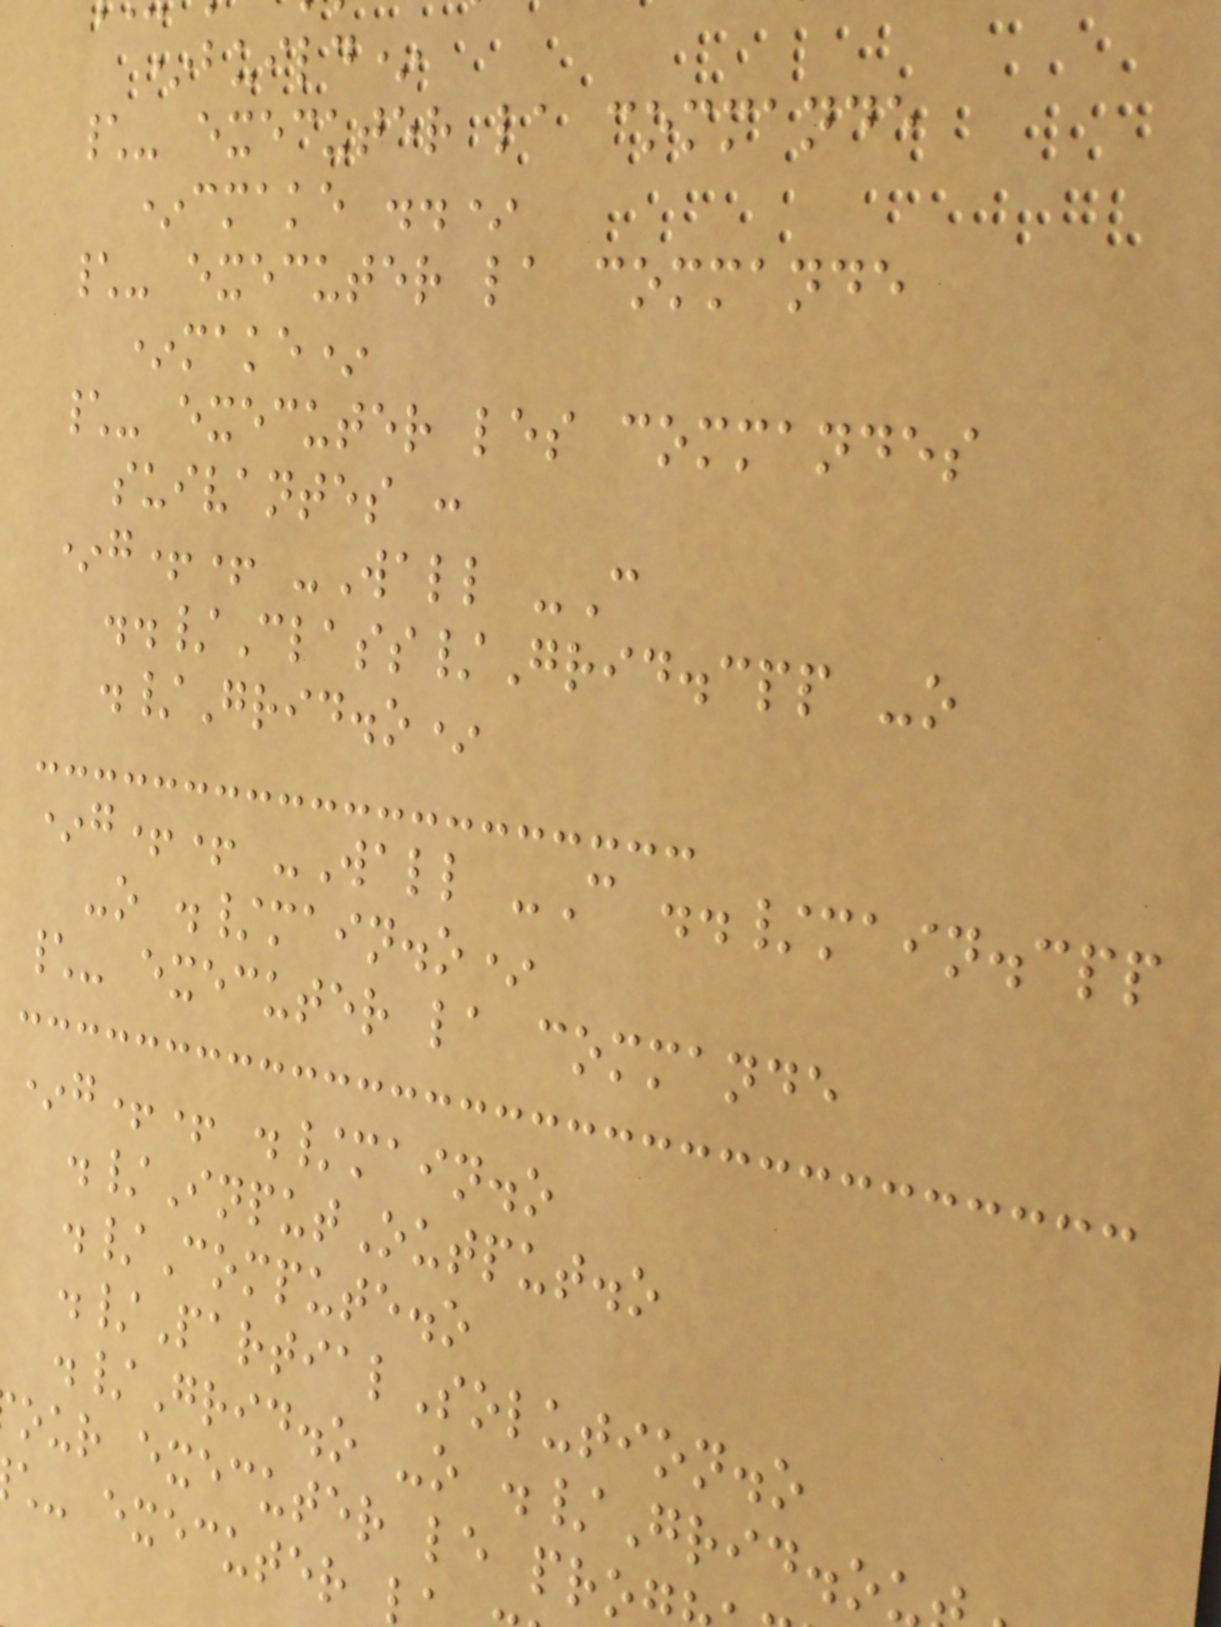*build*
\- executer la commande
*cmake ..*
\- executer la commande
*make*
\- executer les commandes
suivantes :
*g++ -Wall -C
../Class/Grid.cpp -o
./Grid.o*
*g++ -Wall -C ../main.cpp
-o ./main.o*
\- executer la commande
*g++ ./main.o
./InputOutput.o
./Compute.o
./PartialSolution.o
./Grid.o -o ./Grid.o
our executer le pro
- executer
